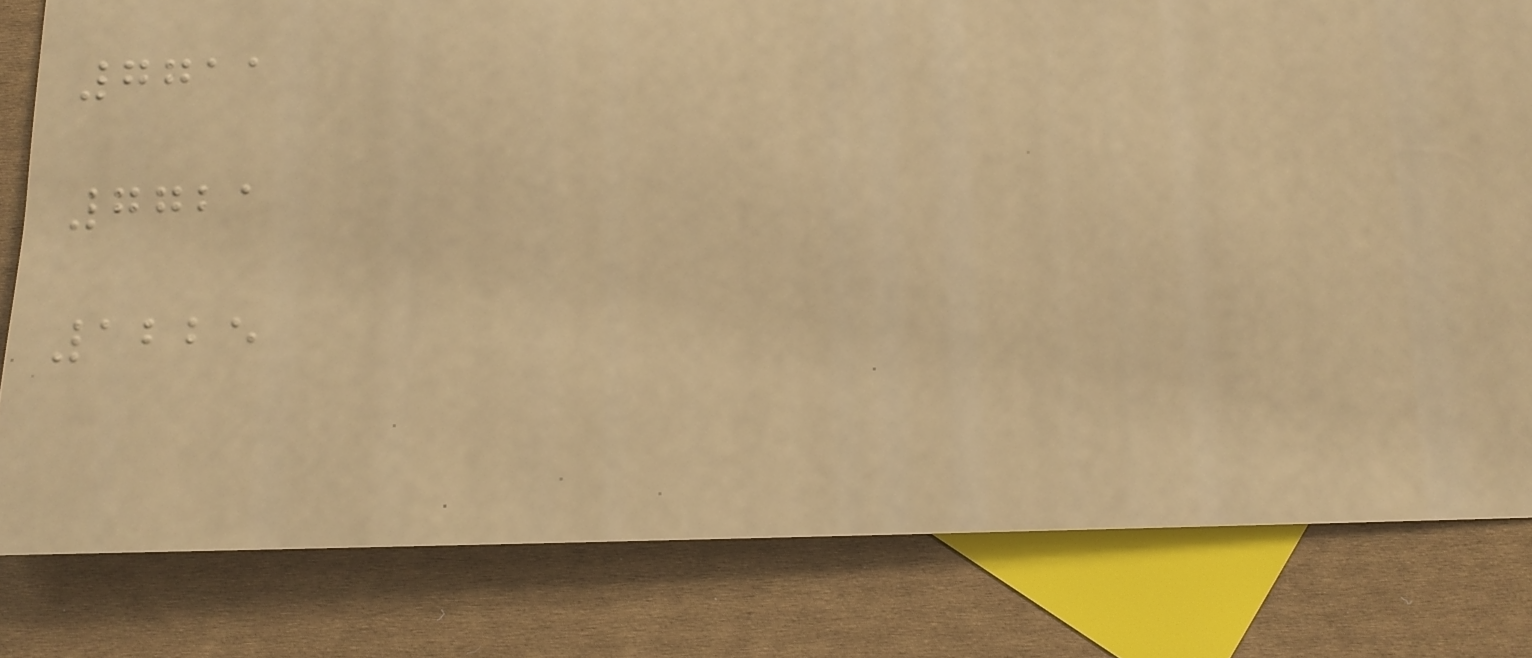7711
7721
1225
